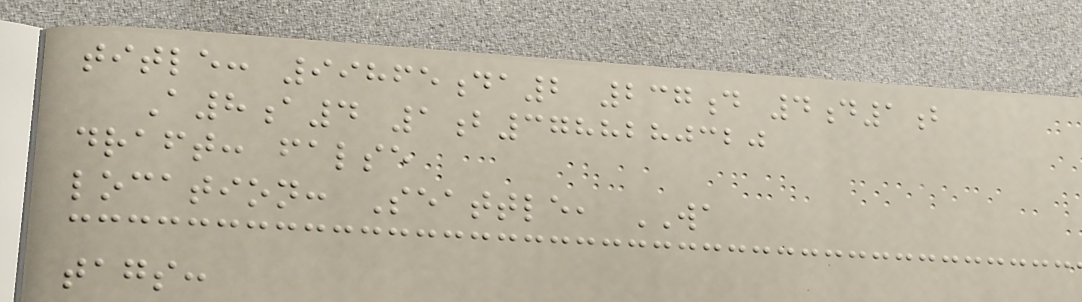title: 99865da2 237d 4d1b
A8a4 1b3788280320
draft: false
location: Seattle, WA
tags:
